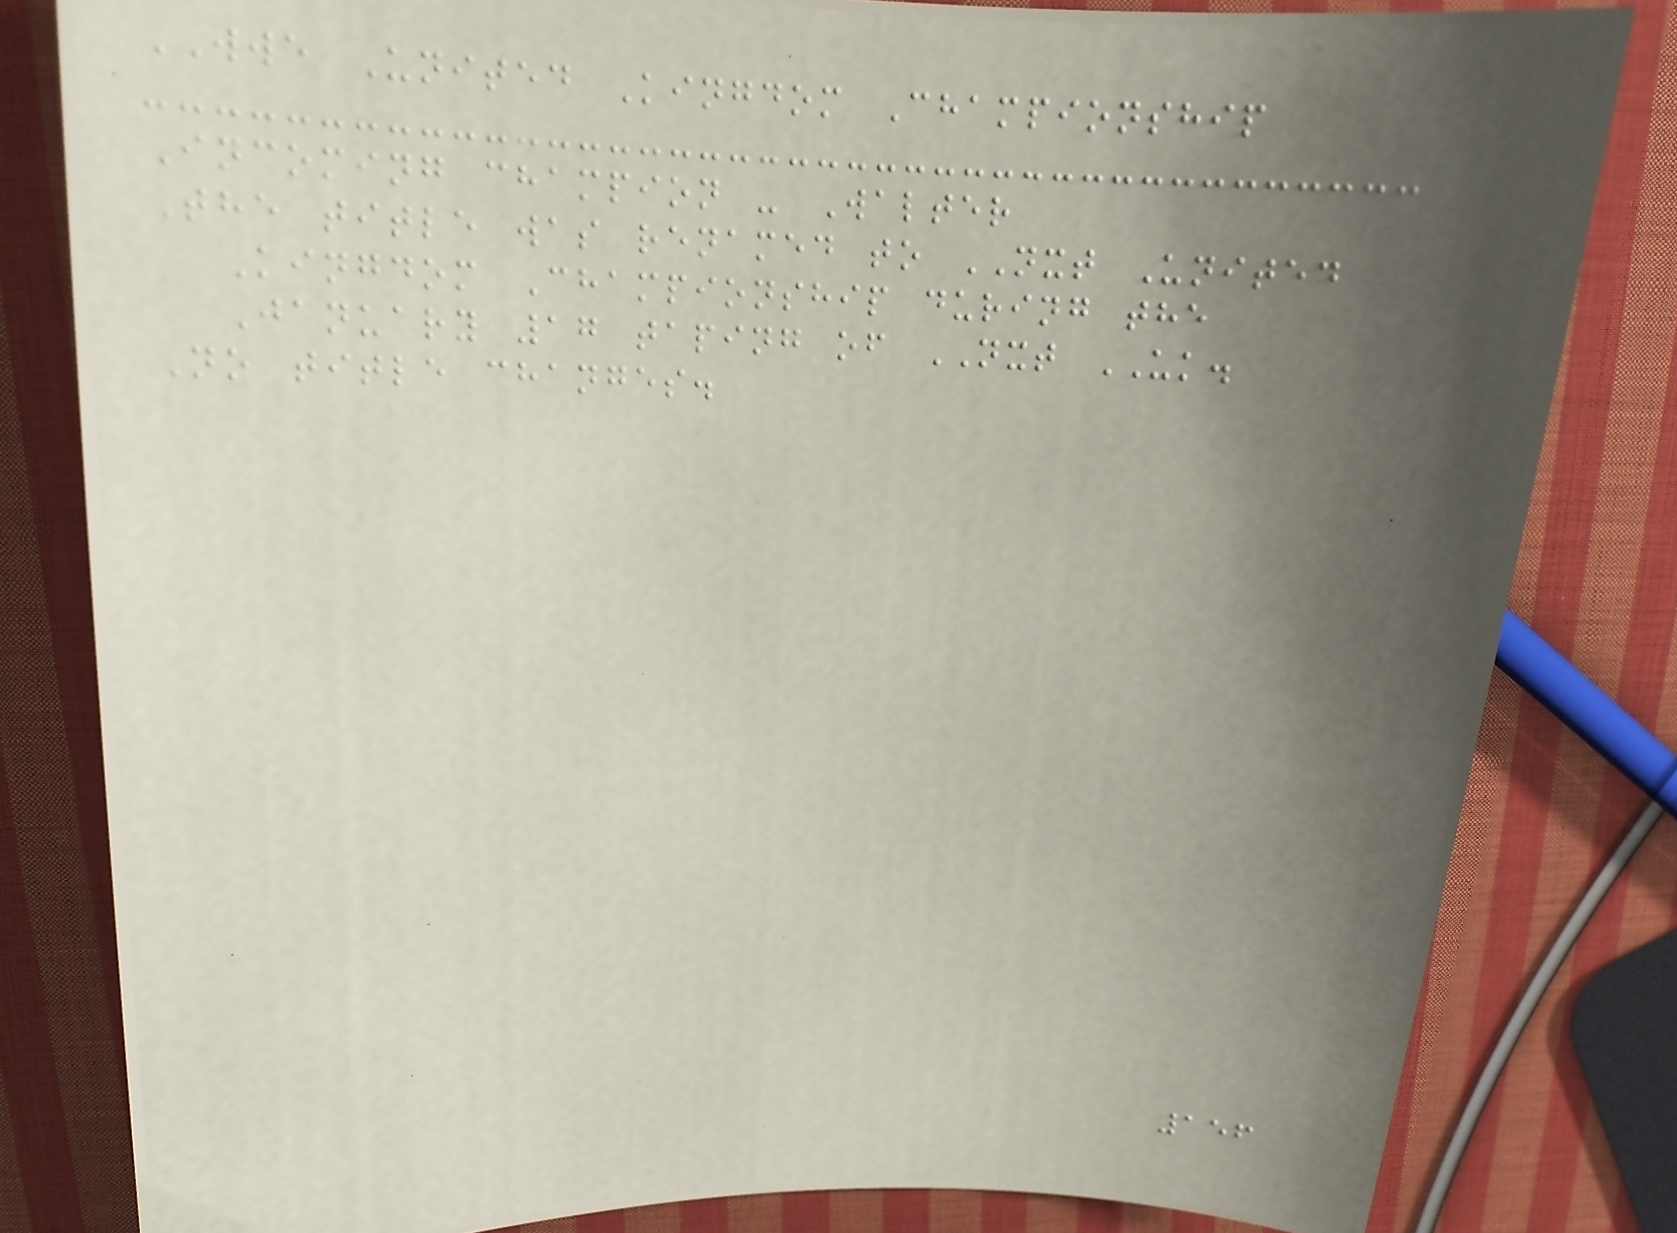WWE United Kingdom Championship
Incoming champion - Walter
The title was renamed to NXT United
Kingdom Championship during the
January 17 taping of NXT UK.
No title changes.
156
